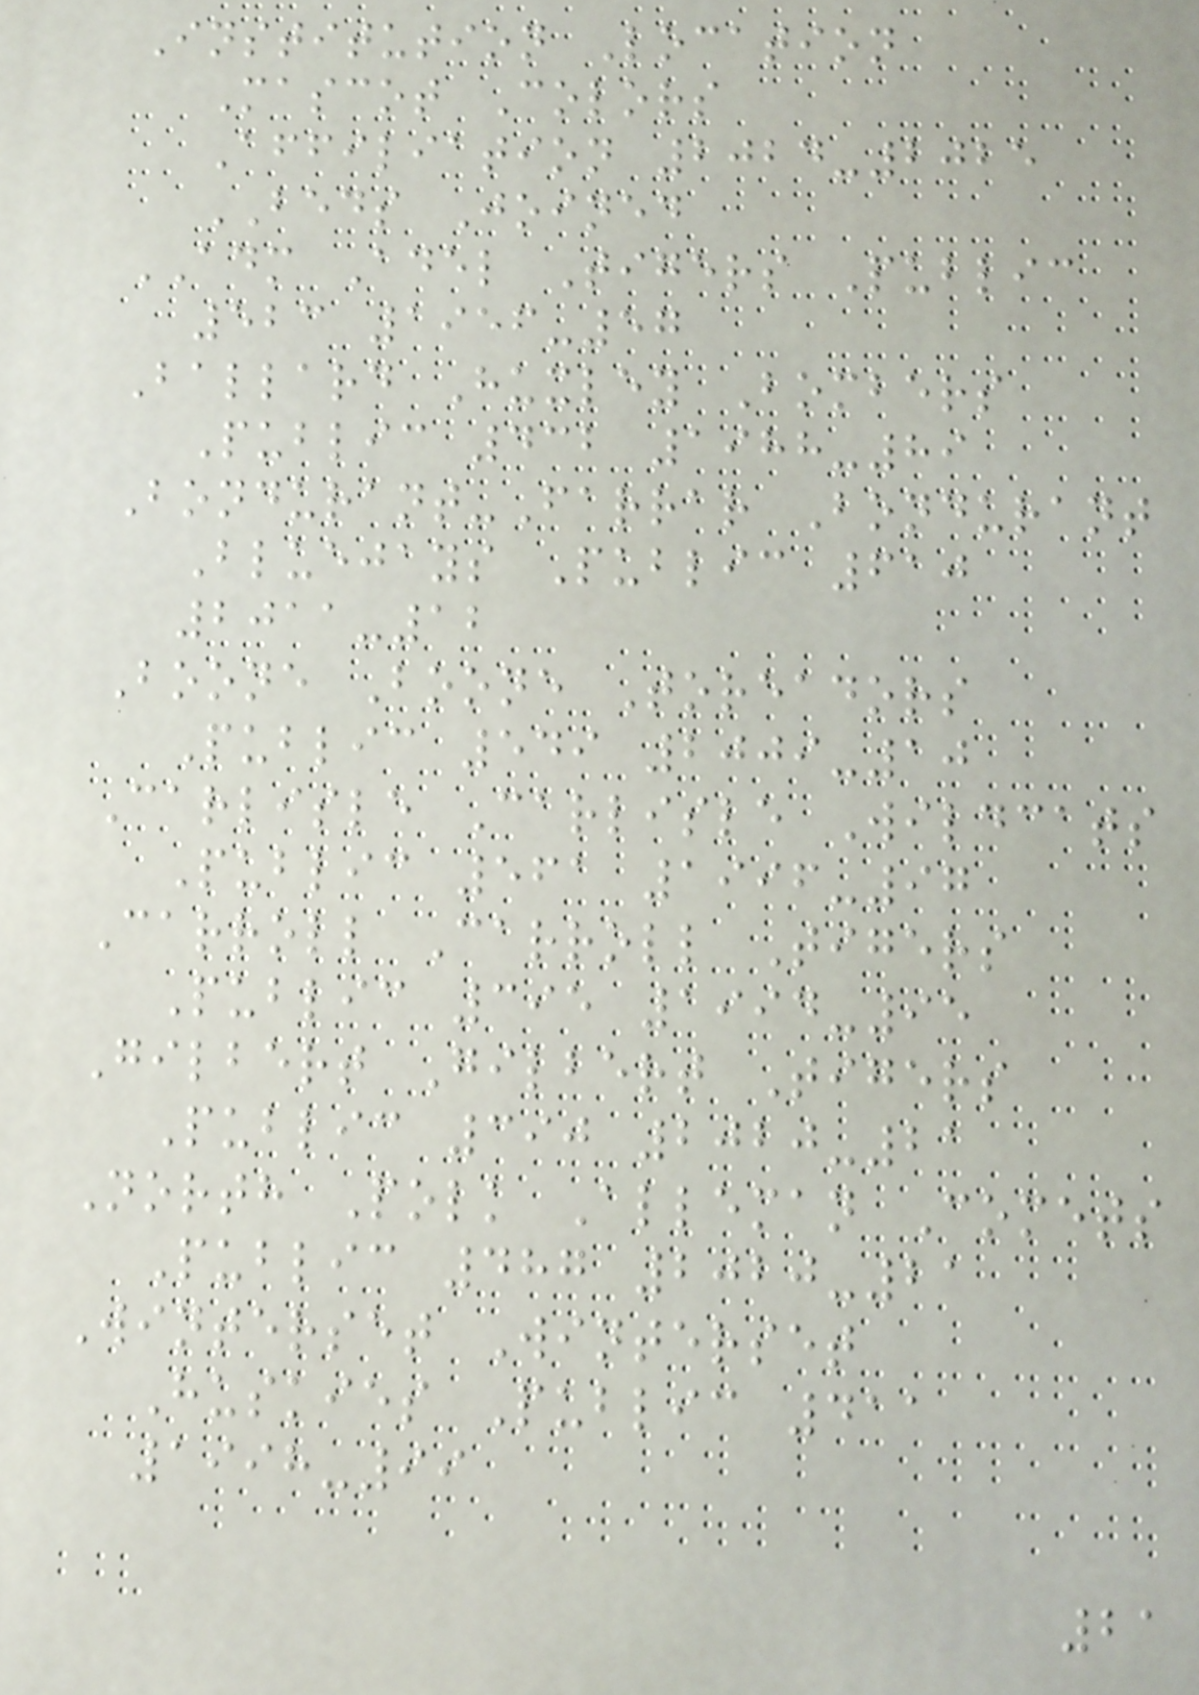Institution Location
Mascot Colors
Affiliation 2024-2025
BEDS Joined
ADM Adel Tigers Public
523 1956-57
Ballard Huxley Bombers
Public 432 1988-89
Bondurant-Farrar Bondurant
Bluejays Public 610
2011-12
Boone Boone Toreadors
Public 549 2009-10
Carlisle Carlisle Wildcats
Public 561 1996-97
Carroll Carroll Tigers
Public 395 1994-95
Gilbert Gilbert Tigers
Public 390 2020-21
North Polk Alleman Comets
Public 487 2020-21
Winterset Winterset
Huskies Public 411
1998-99
21
